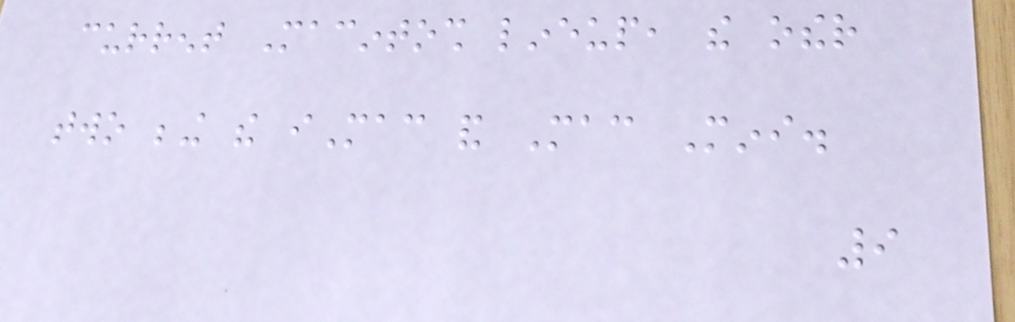current Macintosh lineup, the other
two being the iMac and Mac Mini.
9
